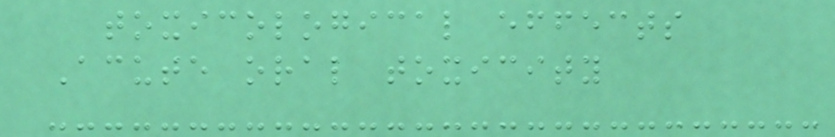toxicological effects
Acute oral toxicity
